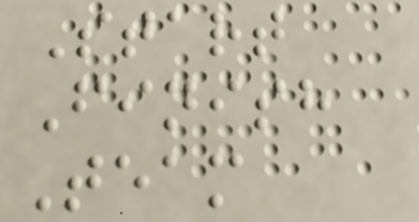Start
Finish
Team
